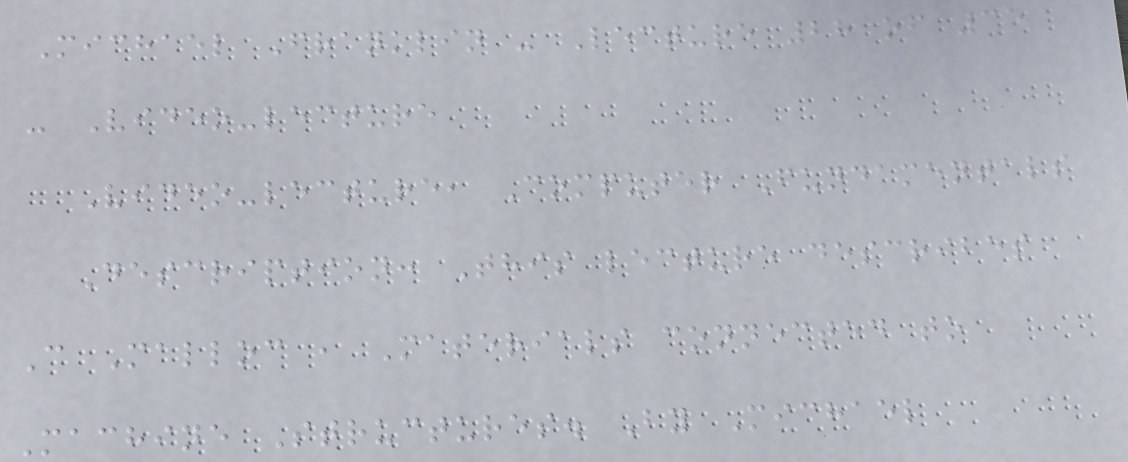Michael Franklin - Lecture 28 of 35
- Video-lecture
Video-lecture, Computer Fundamentals
Description: This lecture describes
C Malloc , Materials connected to
Machine Structures. By Michael
